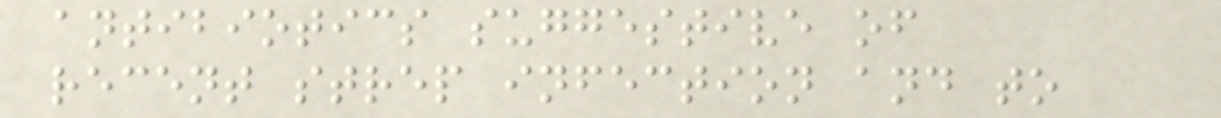antibiotics suggestive of
recent strep infection and to
